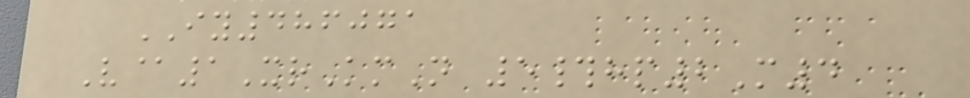IY486071
V@1XrKmN 5#hp2M4
